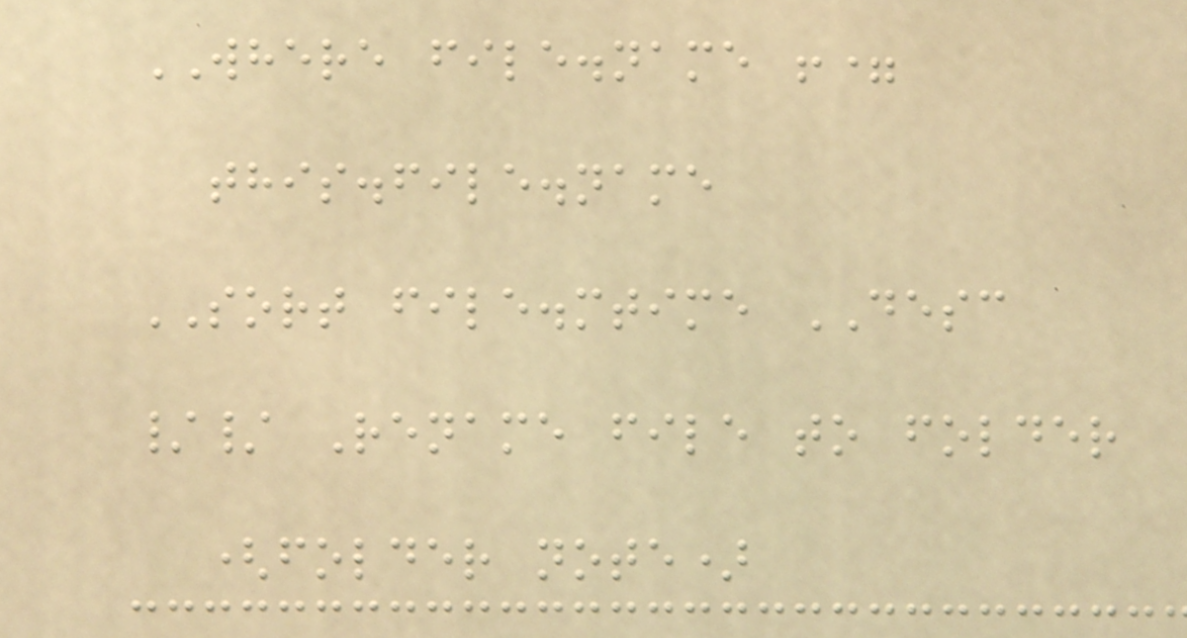WHERE file.name !=
this.file.name
SORT file.mtime DESC
// Rename file to folder
(folder note)
